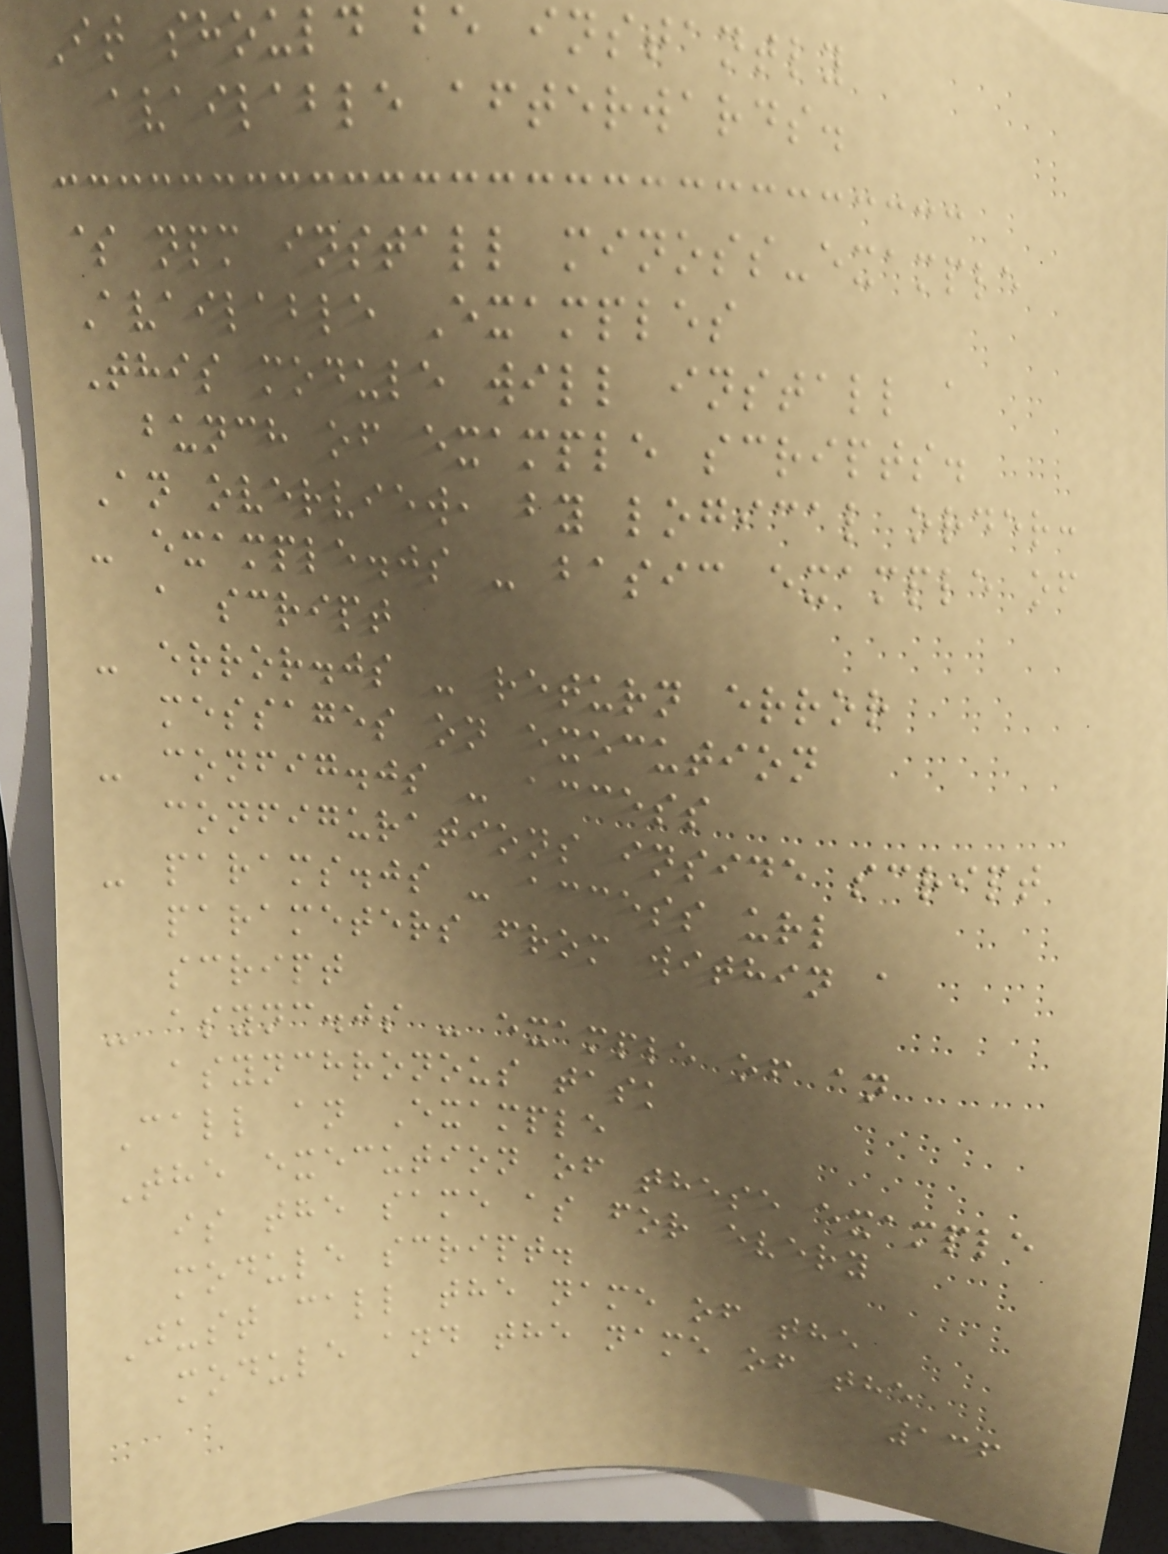It should be instantly
available afterwards.
$ npm install minoss-example
Available Examples
This module will install a
bunch of example scripts.
An overview, by logical order:
- example.js - basic example of
a script
- error.js - return error
messages on execution
- config.js - access
configurations inside script
- params.js - access url
parameters from within a
script
- async.js - example of an
asynchronous task
Call an Example
The execution of these example
is the same as for every
module script.
Just call the name of the
module and the name of the
136
